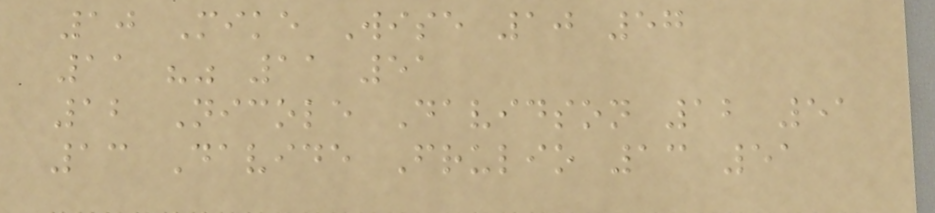10 Mike Wise 10 57
11 "" 11 51
12 Nicole Davidson 12 51
13 Davide Frulio 13 51
